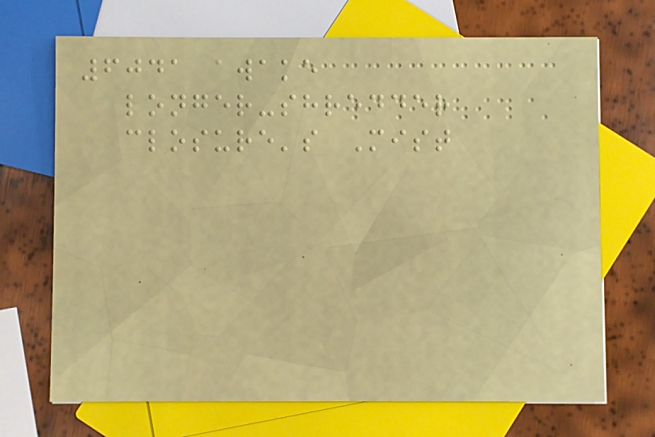6041 awake
longer-shredder
closure's Mist
